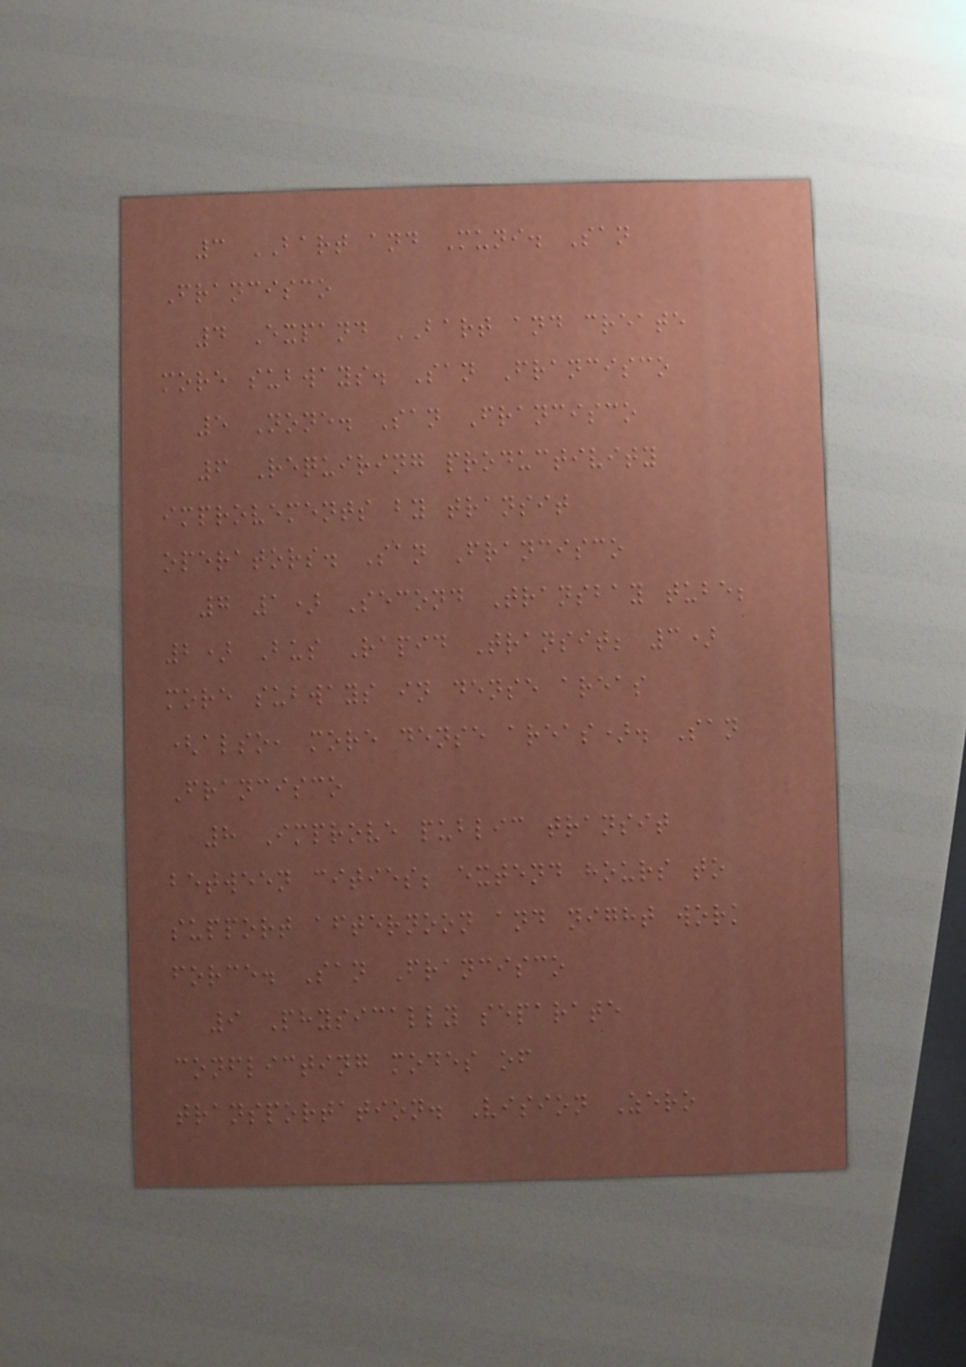3 BART and Muni. San
Francisco
4 Expand BART and create
more subways. San Francisco
5 None. San Francisco
6 Requiring productivity
improvements by transit
operators. San Francisco
7 1) Second Transbay tube;
2) Bus Rapid Transit; 3)
more subways in dense areas
(also, more dense areas). San
Francisco
8 Improve public transit
between cities; extend hours to
support afternoon and night work
force. San Francisco
9 Physically separate
conflicting modes of
transportation. Vision Zero
